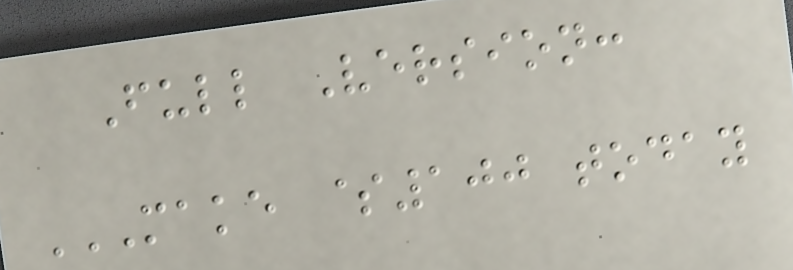Full Version:
MAKE $100 TODAY
